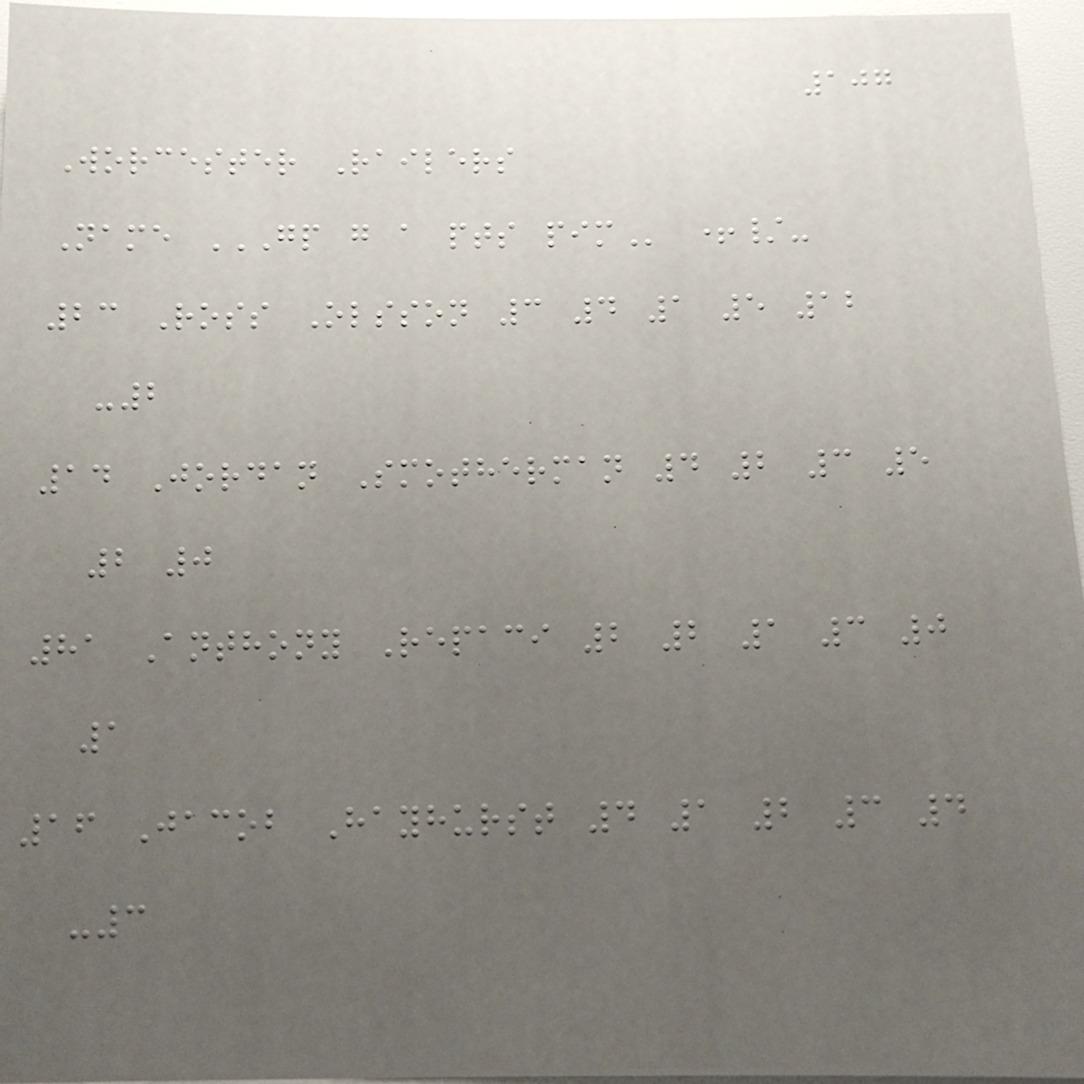107
Worcester Railers
Name GP G A PTS PIM +/-
23 Ross Olsson 3 4 1 5 12
-2
14 Jordan Smotherman 4 2 3 5
2 0
81 Anthony Repaci 2 2 1 3 0
1
16 Jacob Hayhurst 4 1 2 3 4
-3
